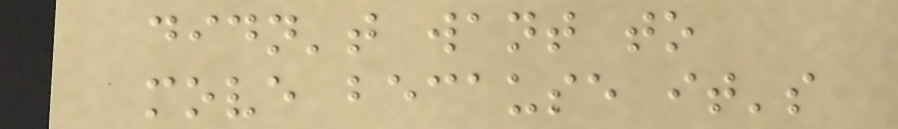didn't want to
move because it's
